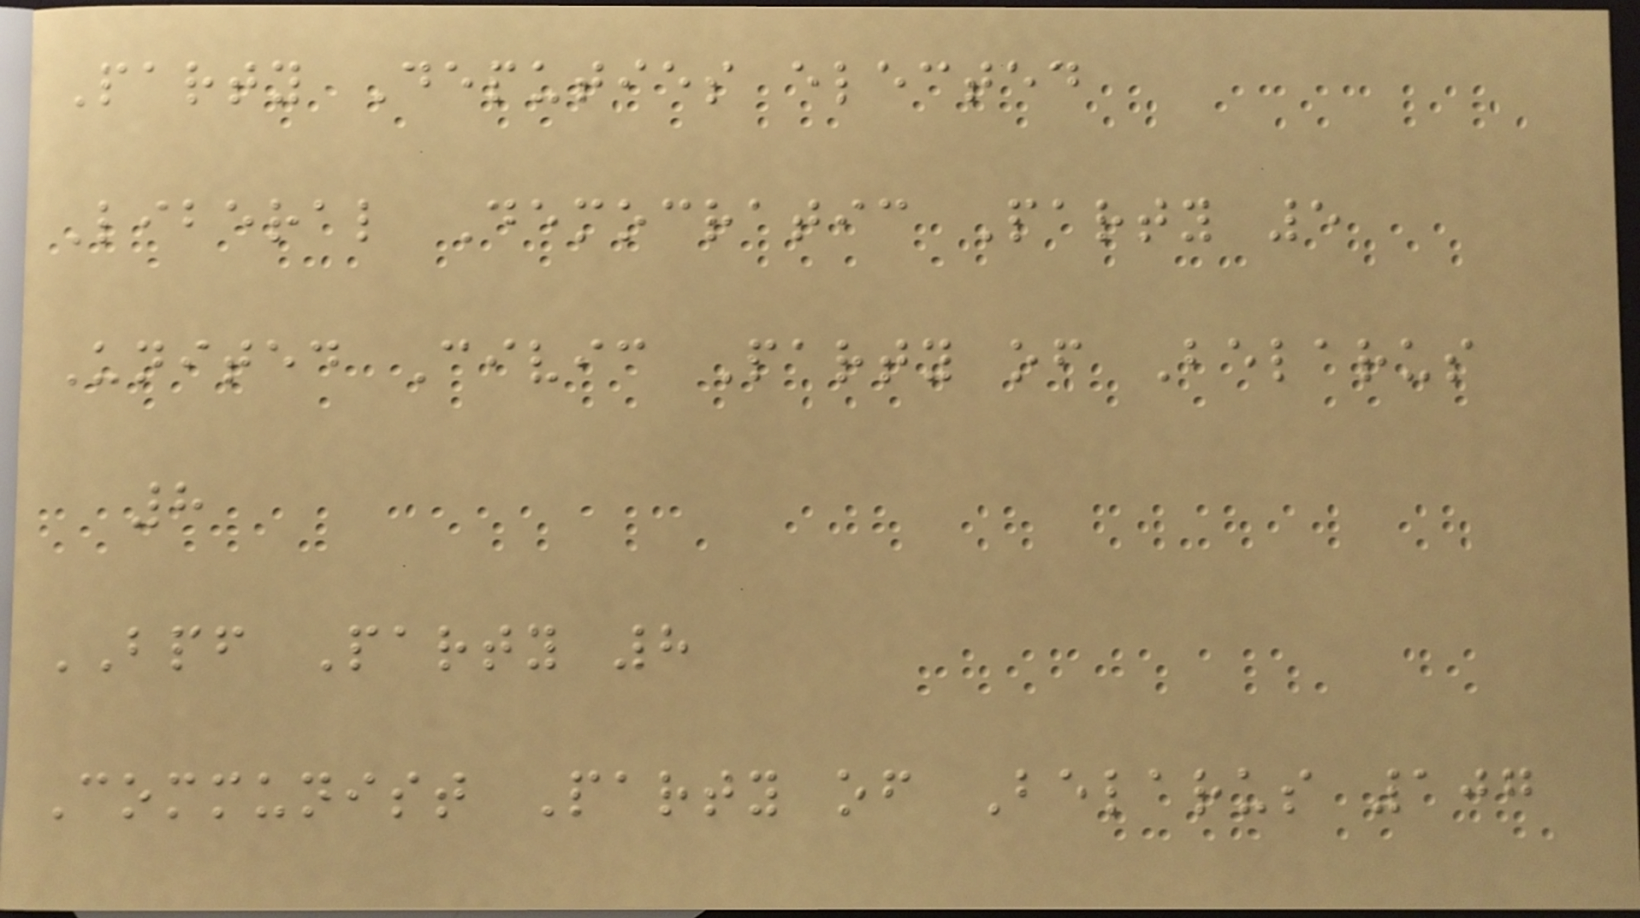Party Deputies elected
Liberal Democratic Party 5
United Civic Party of Belarus
8
BPF Party 8
Communist Party of Belarus 107
